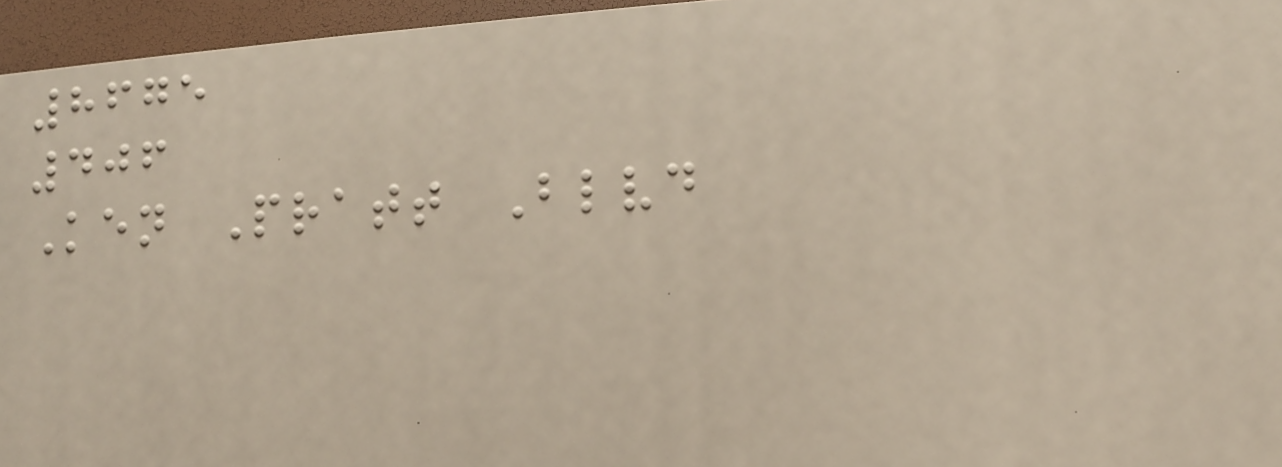8675
406
Ken Pratt Blvd
